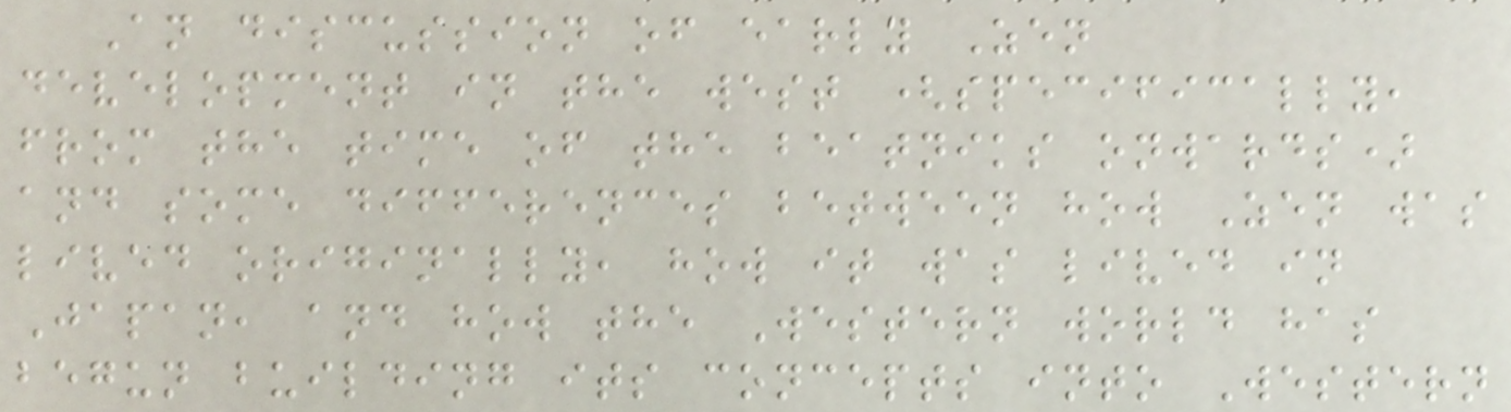An discussion of early Zen
development in the west (specifically,
from the time of the beatniks onwards)
and some differences between how Zen was
lived originally, how it was lived in
Japan, and how the Western world has
begun building its concepts into Western
